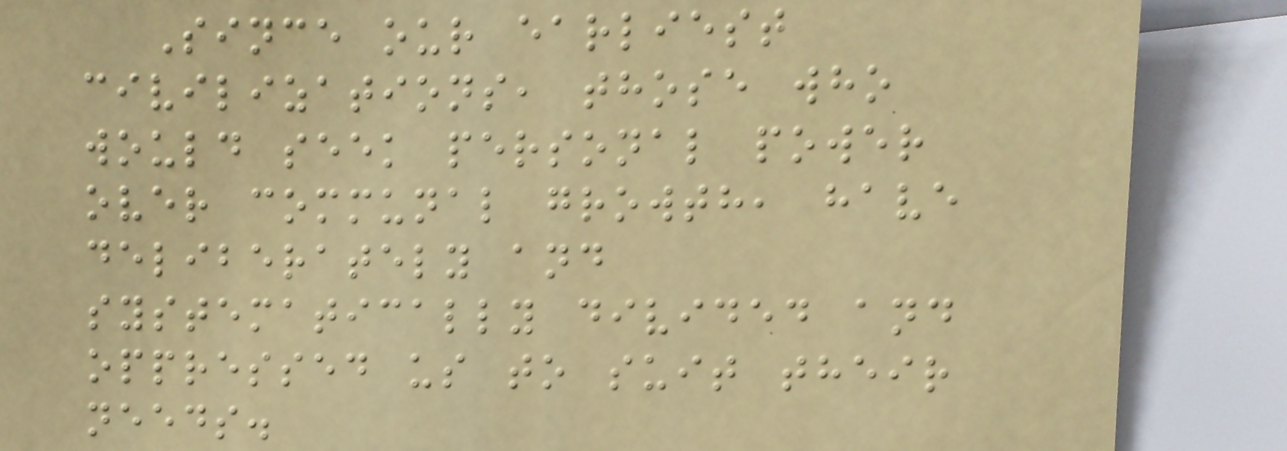Since our earliest
civilizations, those who
would seek personal power
over communal growth, have
deliberately and
systematically divided and
oppressed us to suit their
needs.
